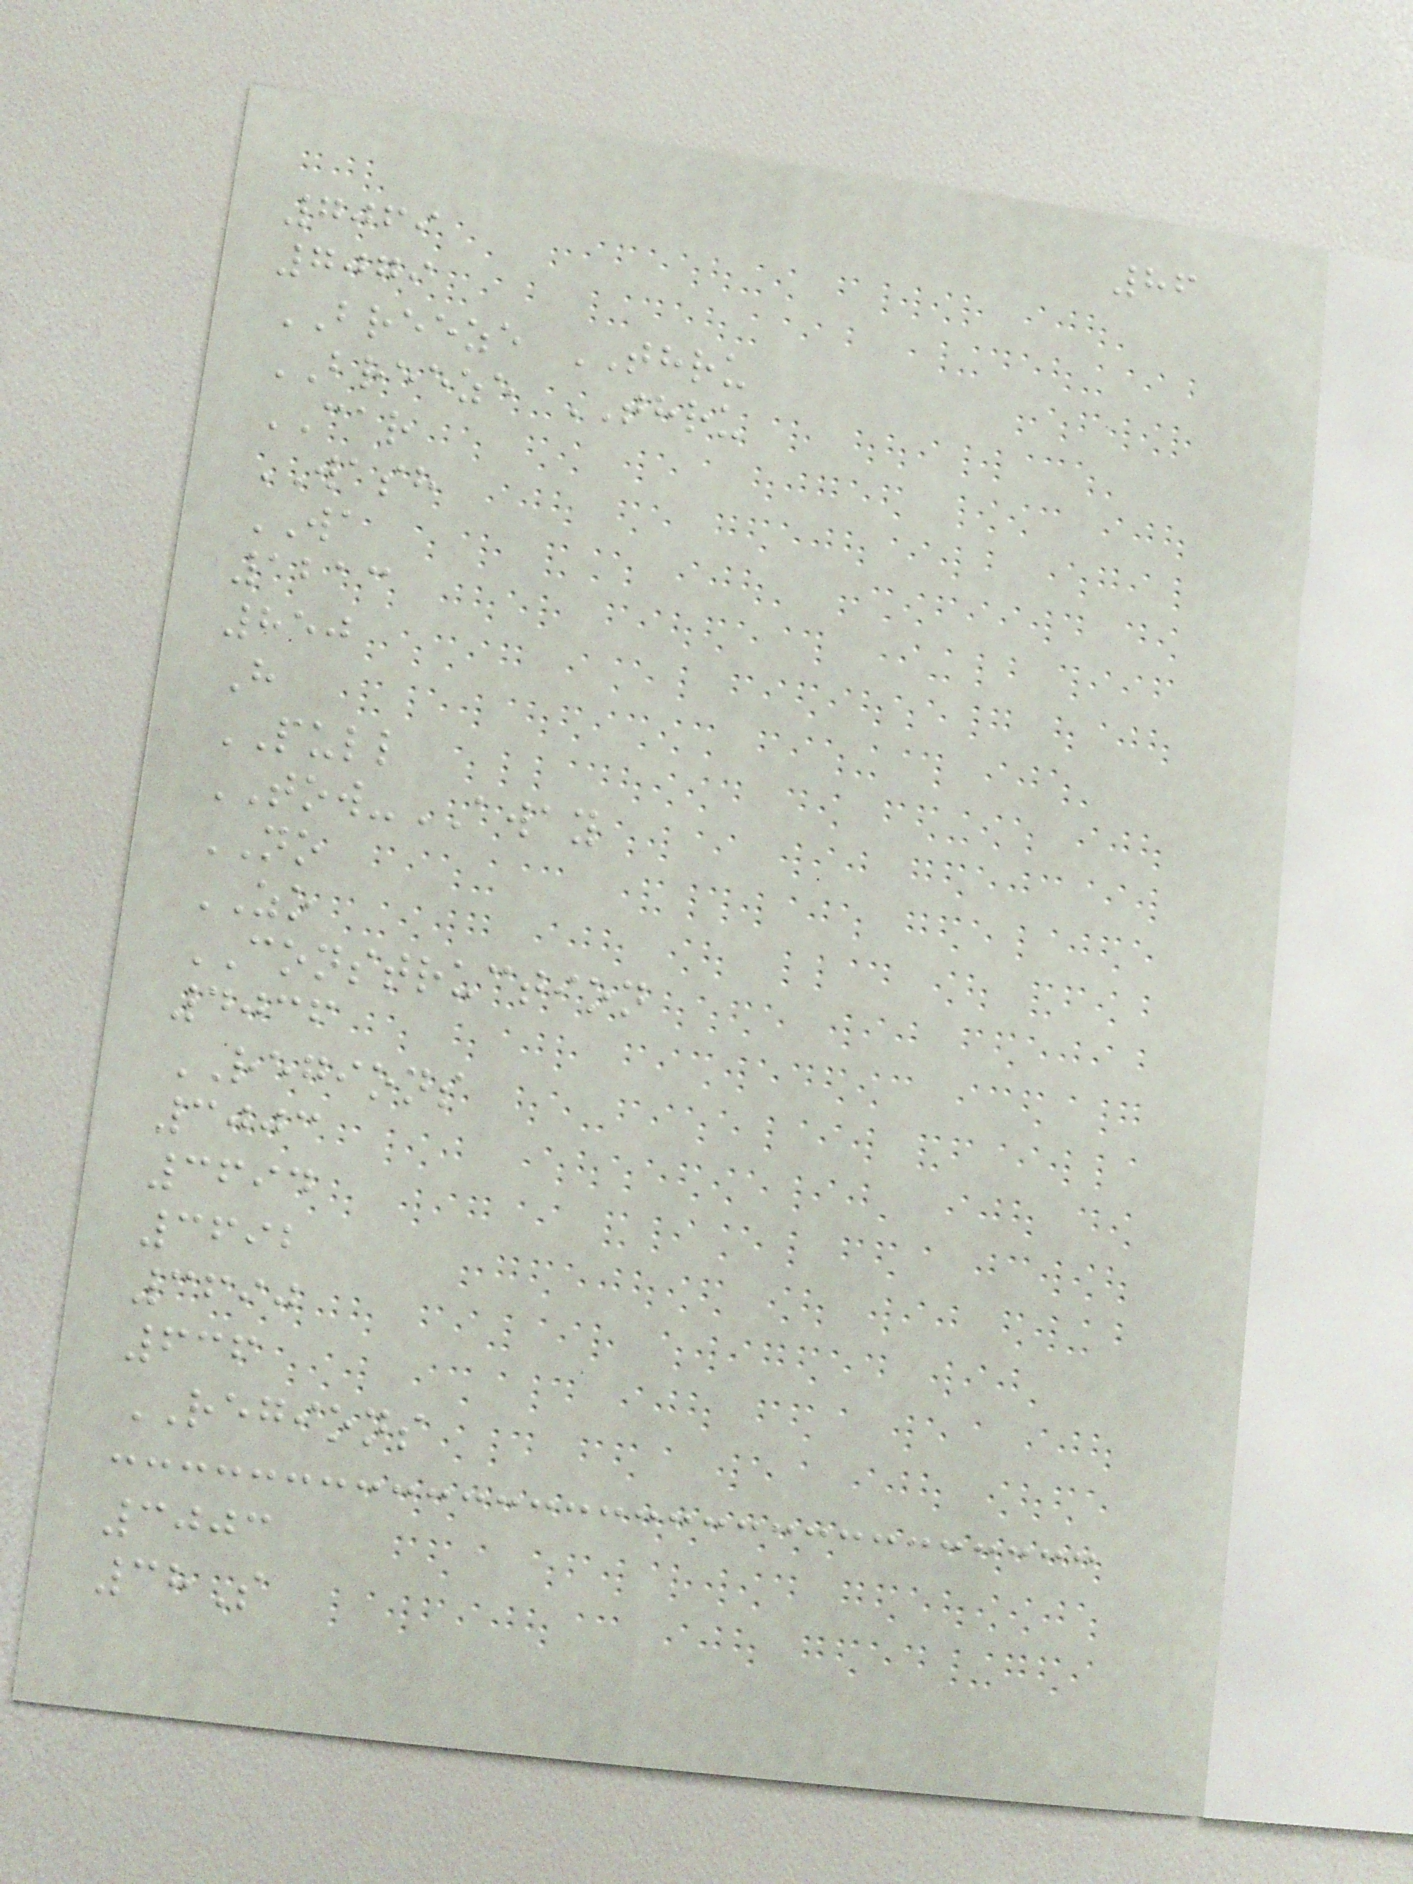86
7069
7079
BREEZE THRU
BREEZE THRU
CAR
WASH
WA
1213
850
H
PULL
TOW-AWAY
NO
ZO
CONSTRUCTION
4036
REGIONS
3003
3694
3692
3690
636
REGIONS
3003
38S
